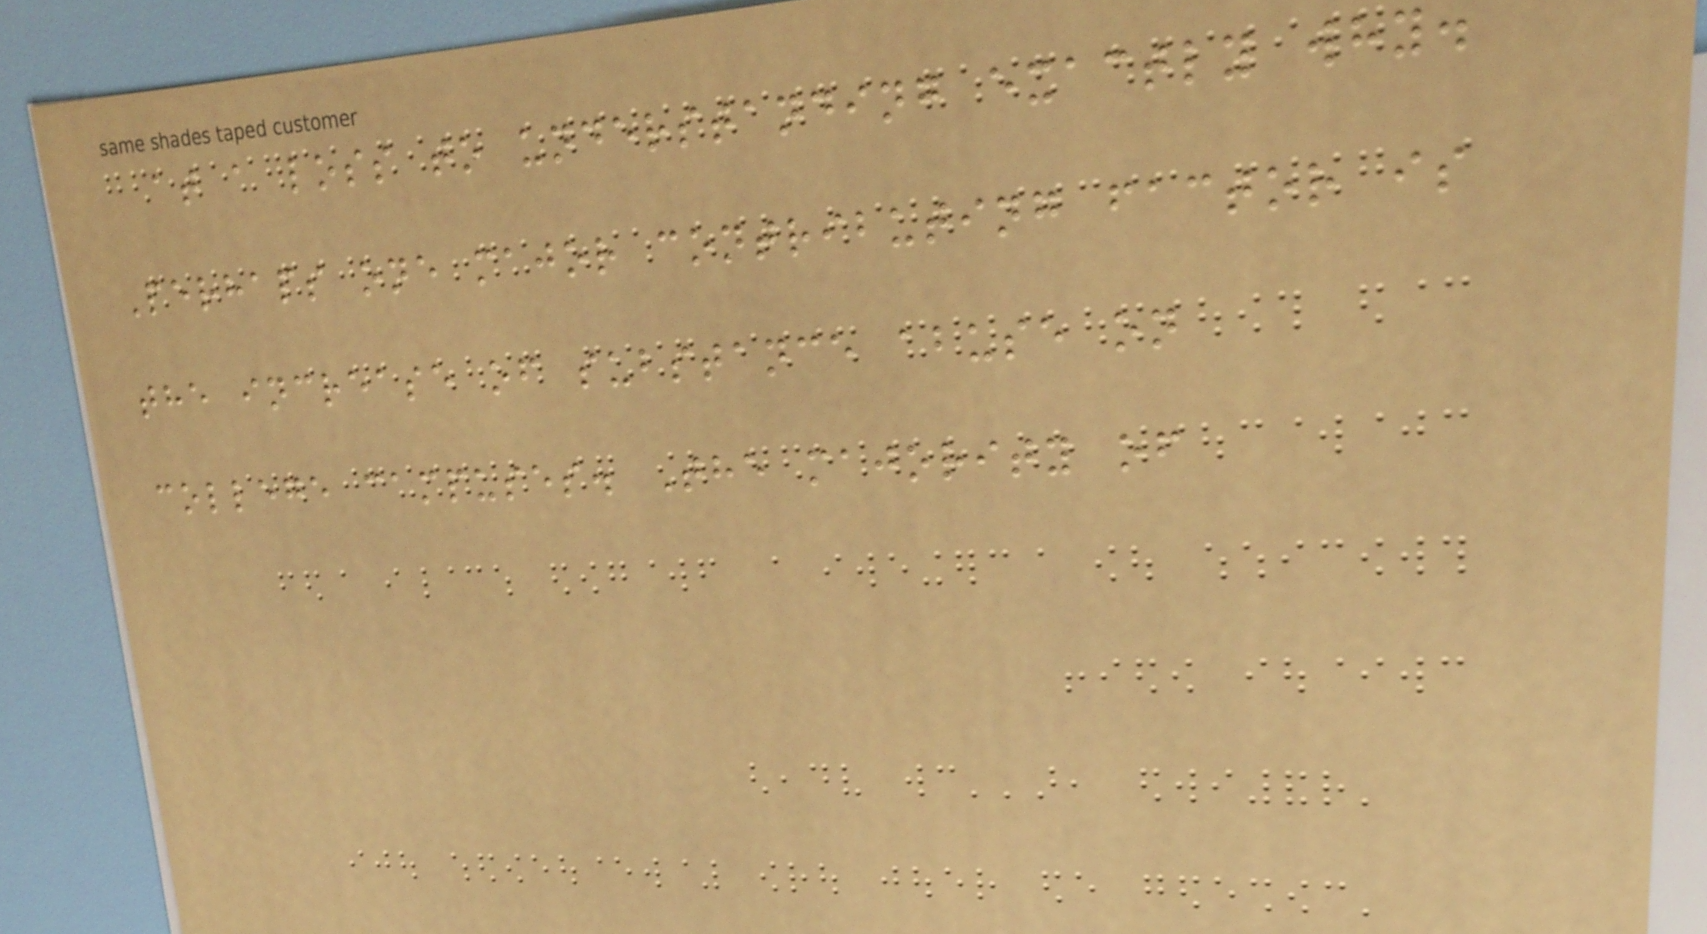at a loss to understanding exactly why.
Perhaps one major contributing factor is
the increase of substance abuse on
college campuses. The majority of
